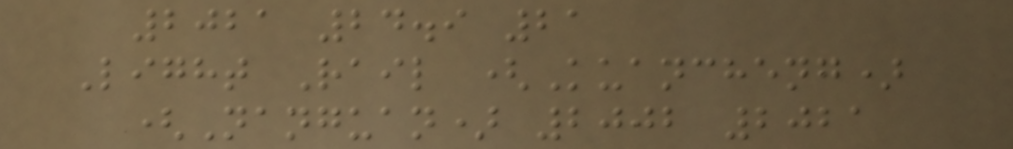2021 24.9 21
Light Rail (Kuancheng)
(Nanguan) 2002 2021
